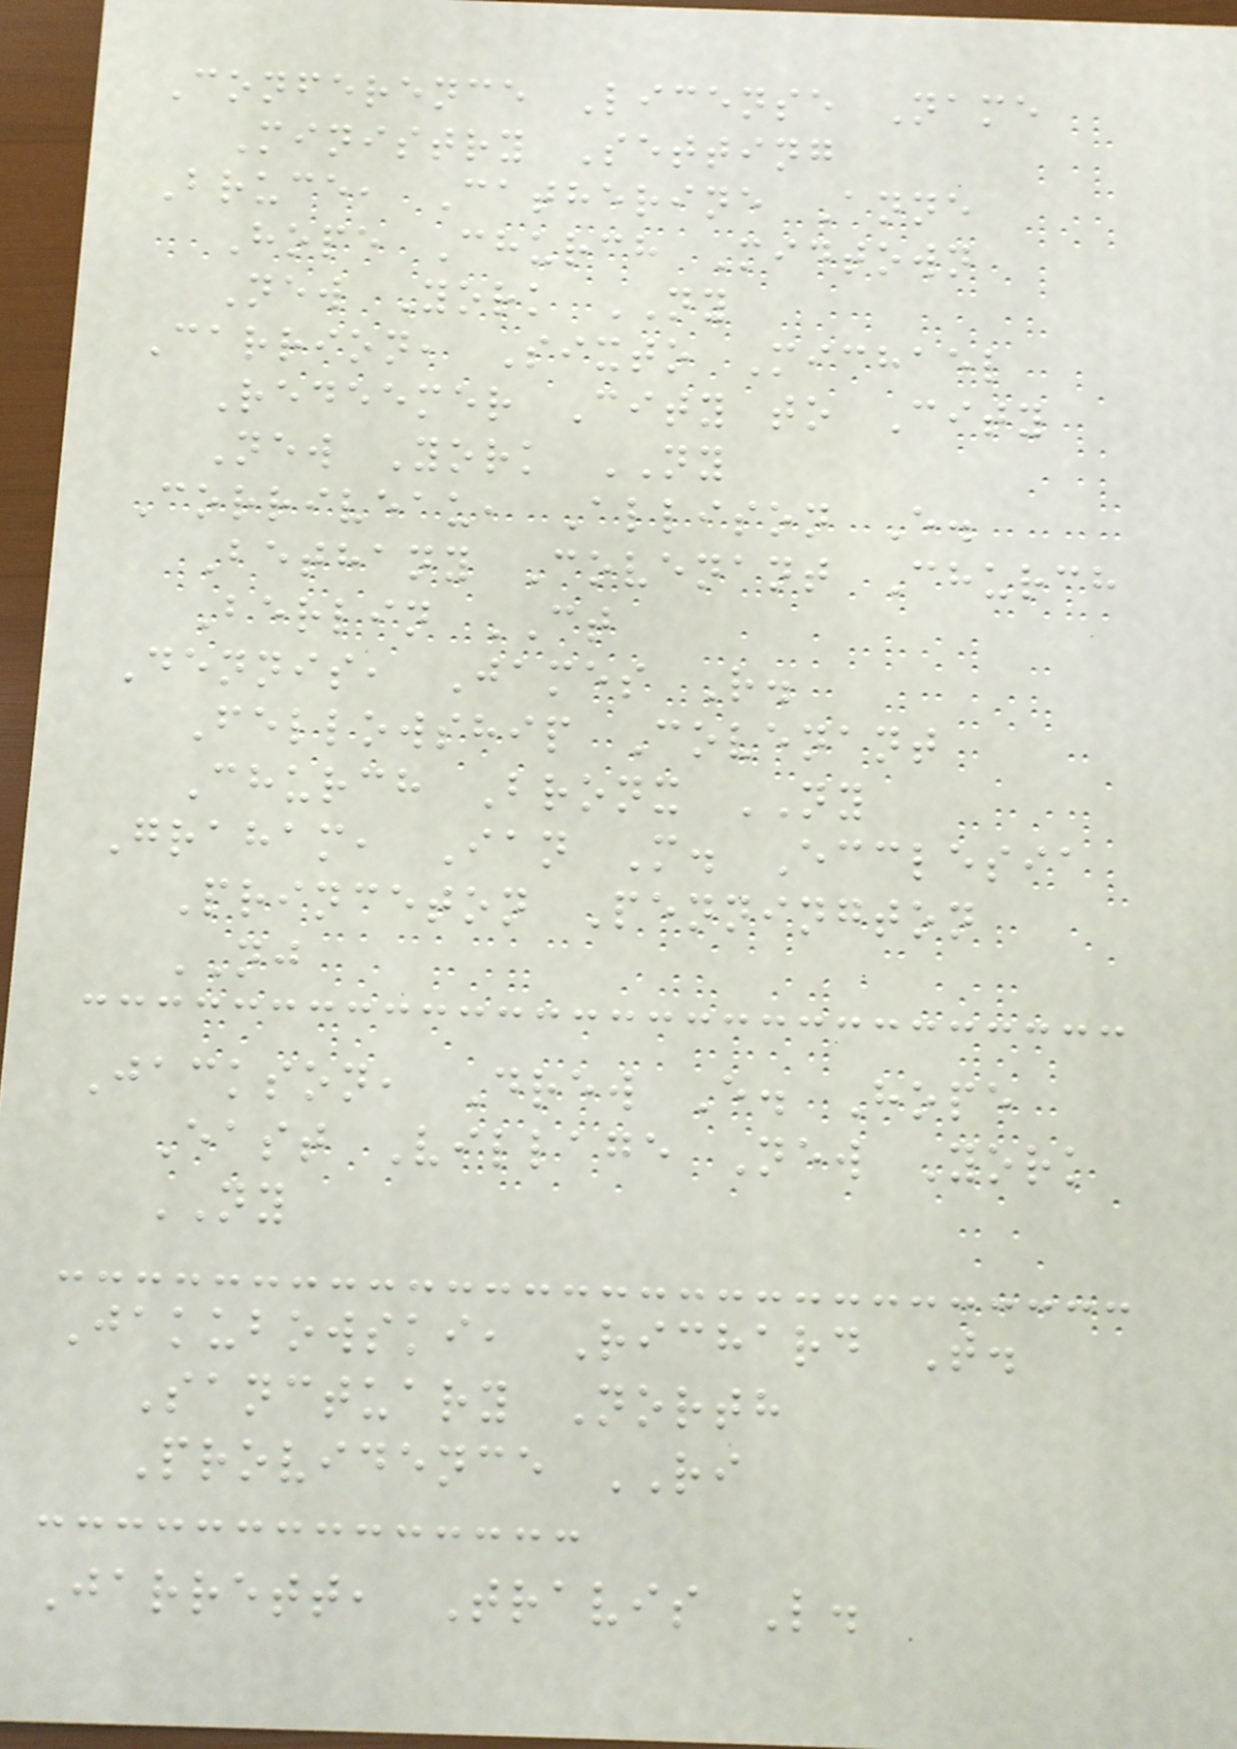Conference License Name
Ministry Setting
Bruce, Catherine Anne
Hope Church Midtown
New York NY
Carrion, Sixto Michael
Redeemer City to City
New York NY
Corriveau, Allison E.
Bethany Covenant Church
Berlin CT
Dennis, James R.
Fellowship Covenant
Church Bronx NY
Graham, Ian M. Ecclesia
Princeton Pennington
NJ
Jackson, Drew E. Hope
East Village New York
NY
Jakubowski, Richard T.
Sanctuary North
Providence RI
Jarrett, Travis L.
